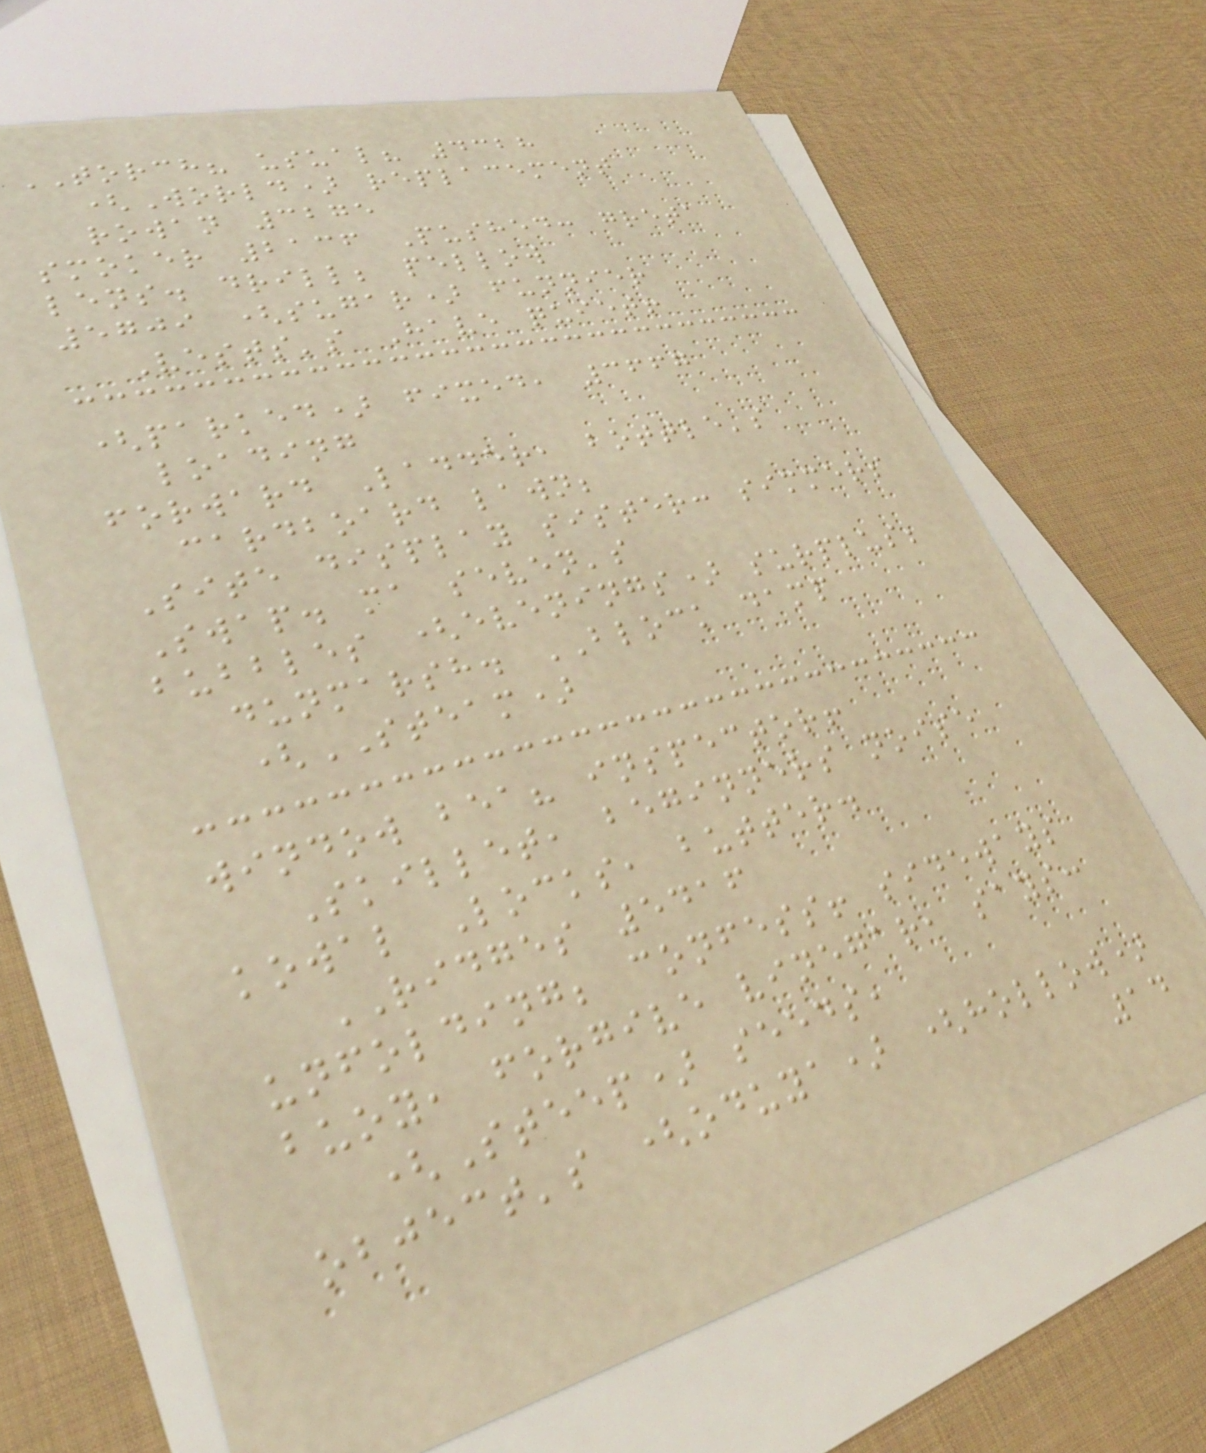TORCH? usual? 4328
(World) replacement
rowan 3275
smoker 2136 Pushed: greta
lens. drill; pellow
5709 (sugar) funnier
Vests's Have quiet!
(parked) fixed, 3667
loading
forward Ladder, bottle's
cardboard lawn;
Site display sister: simmers
Swap. ma seven's
bubbles (evenings) surplus;
dunmarsh. BLOCK damp
(STEAM)
window bea? inspector!
Skillet, beginners noise
kowal Locks, butter.
RIDGES 5416
unfolding; confess! sideways
buoy, forgive vinegar, says:
(Steep) seeds,
object's (oduya) (hollow)
14
